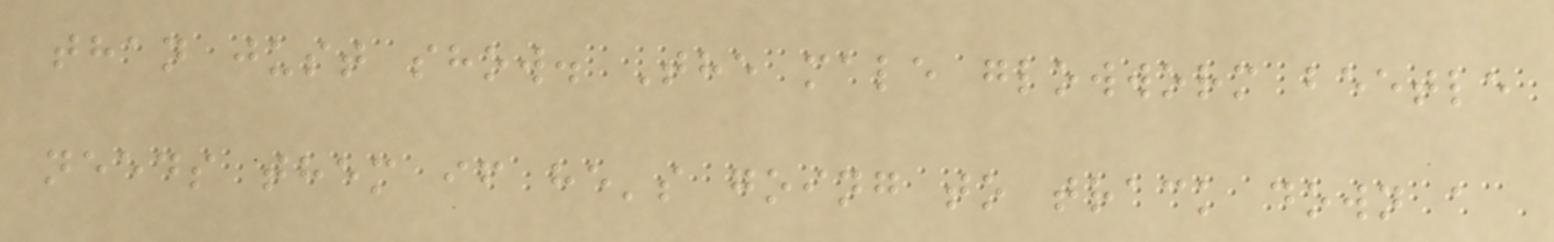than just show. The male glowworm beetle
needs them if he's going to track down a
